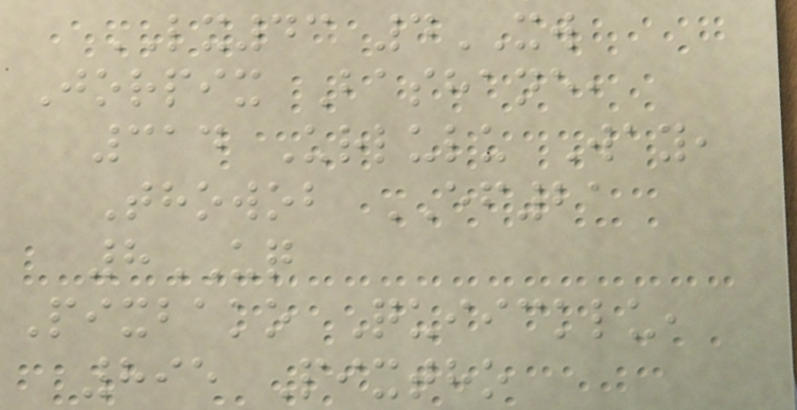LX43 4XW
Jorpix Bashane,
314 Urlulu Way,
Thowob EF21
8UQ
Pixbako Quiicklu,
895 Pixtho
